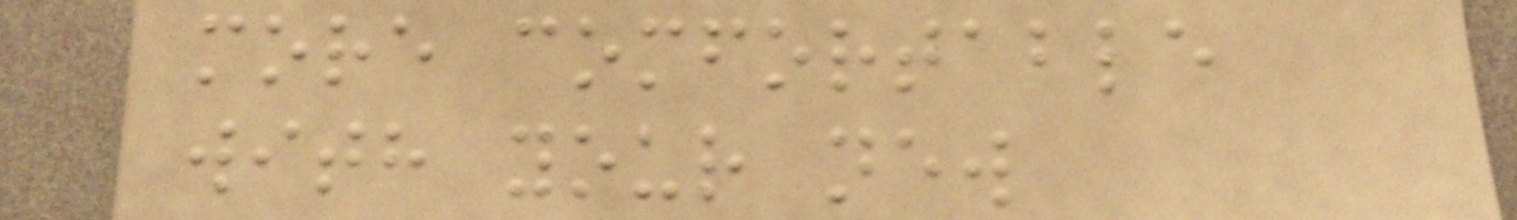more comfortable
with your new
